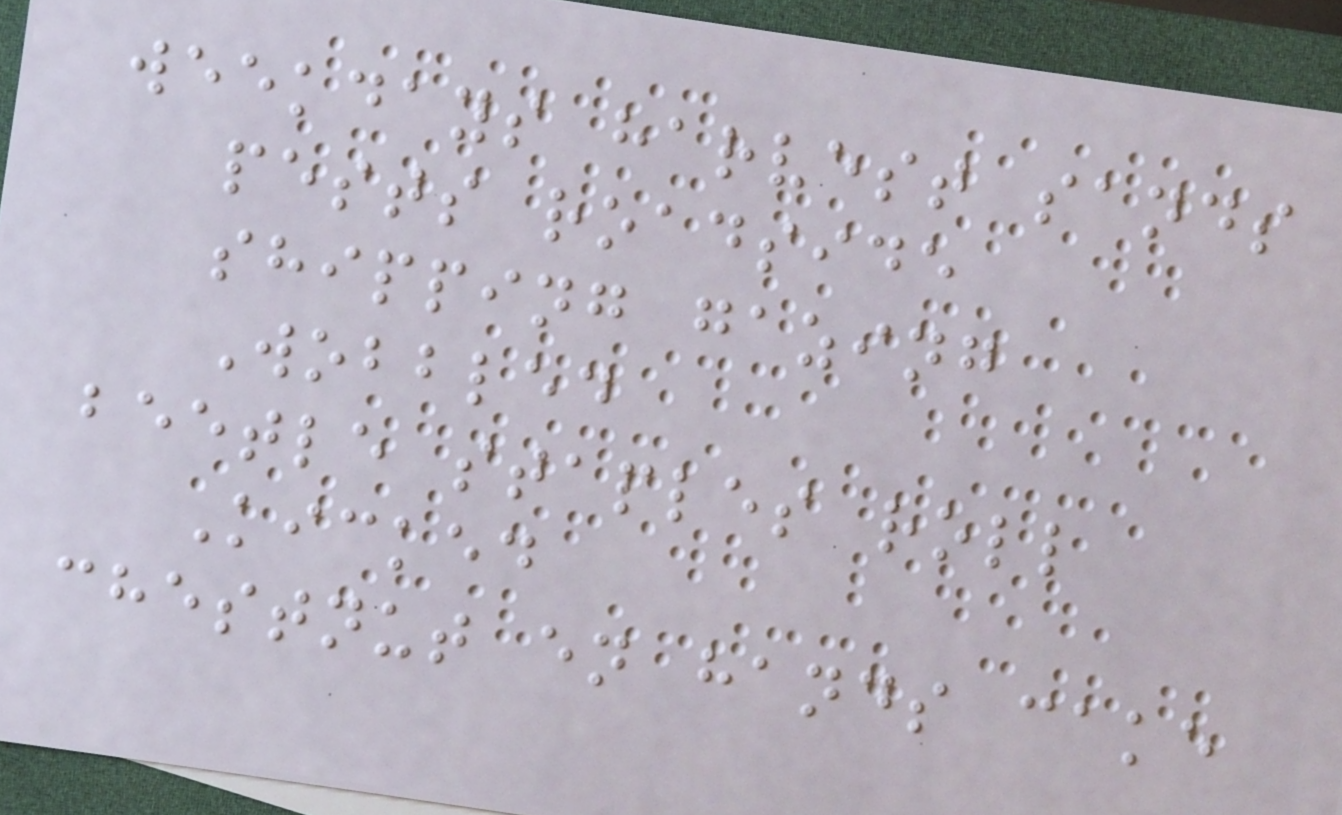weekdays harvest sands
pests roadside
shipping gazing
Wobbled
beetle staples roll
Kicked
chestnut en hands cake
